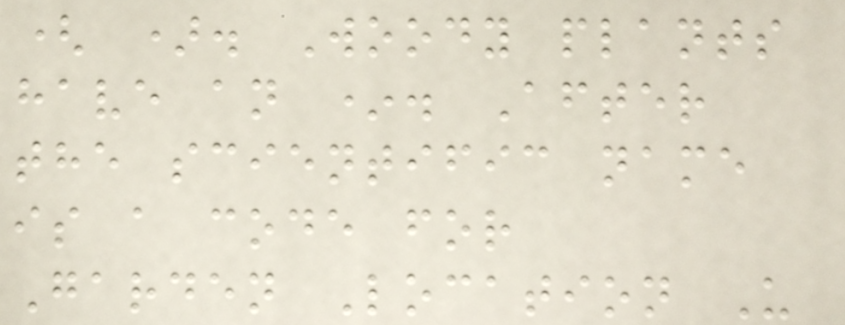( ). Woody plants
have an *. After
the scientific name
is a code for
Garden Location U
